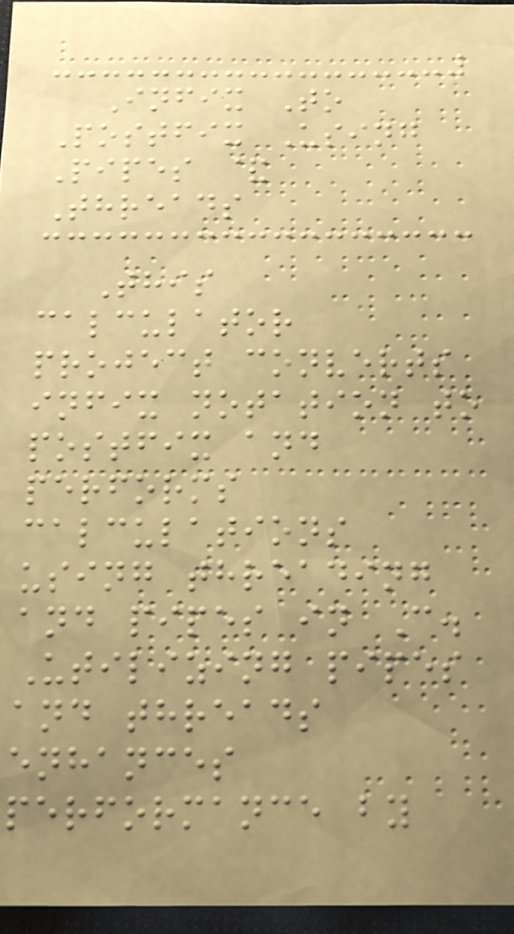Infix To
Postfix Using
Pipes &
Threads
This
calculator
project converts
infix notation to
postfix and
performs
calculations
using threading
and pipes in C.
Utilizing pipes
and threads
enhances
performance by
